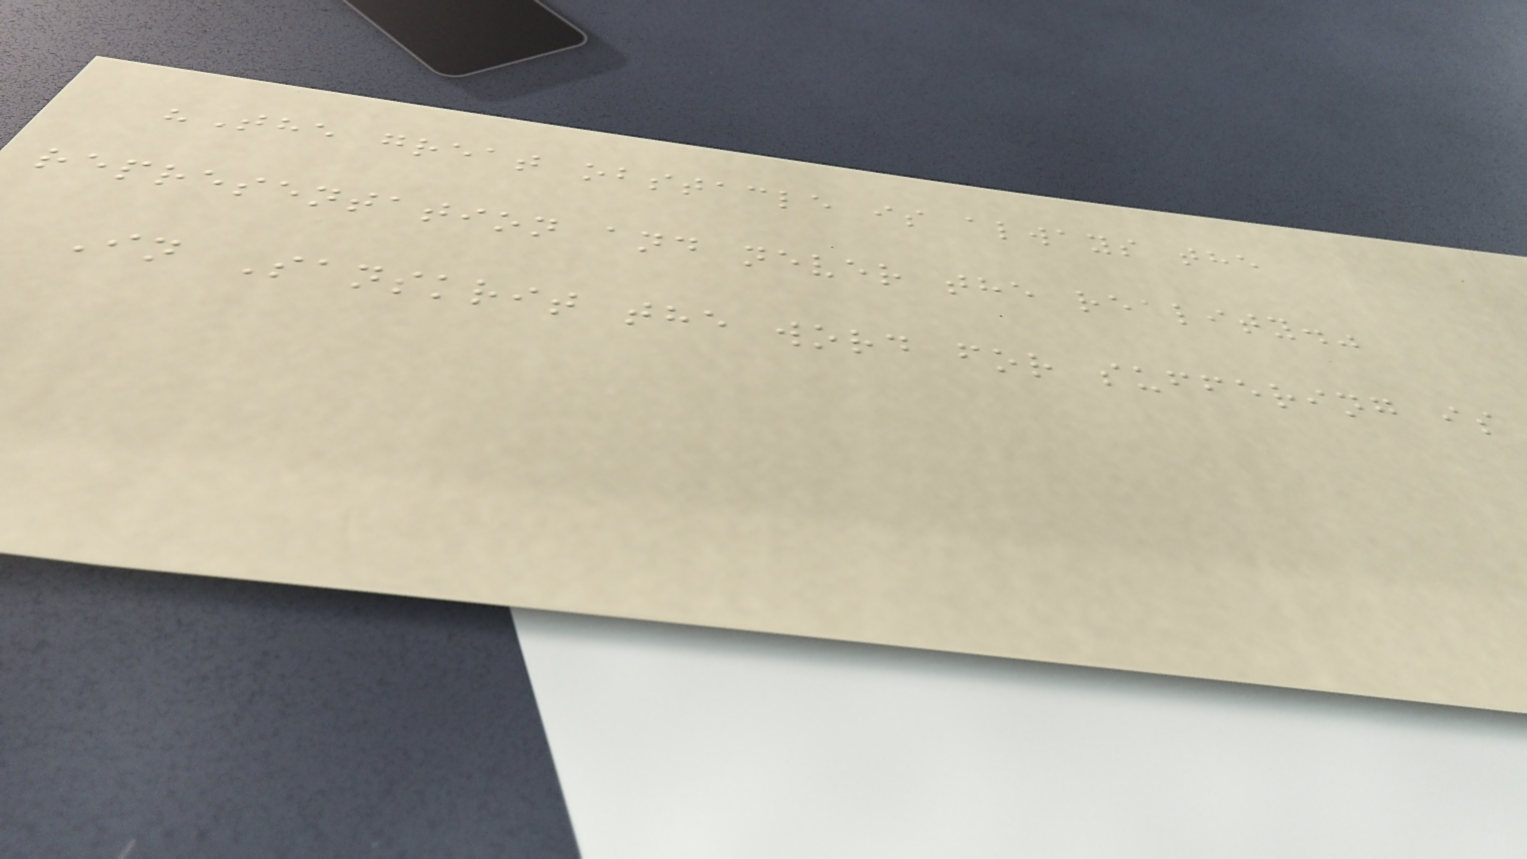"The great obstacle is always the
representation and never the reality."
In Sanskrit the word for suffering is
